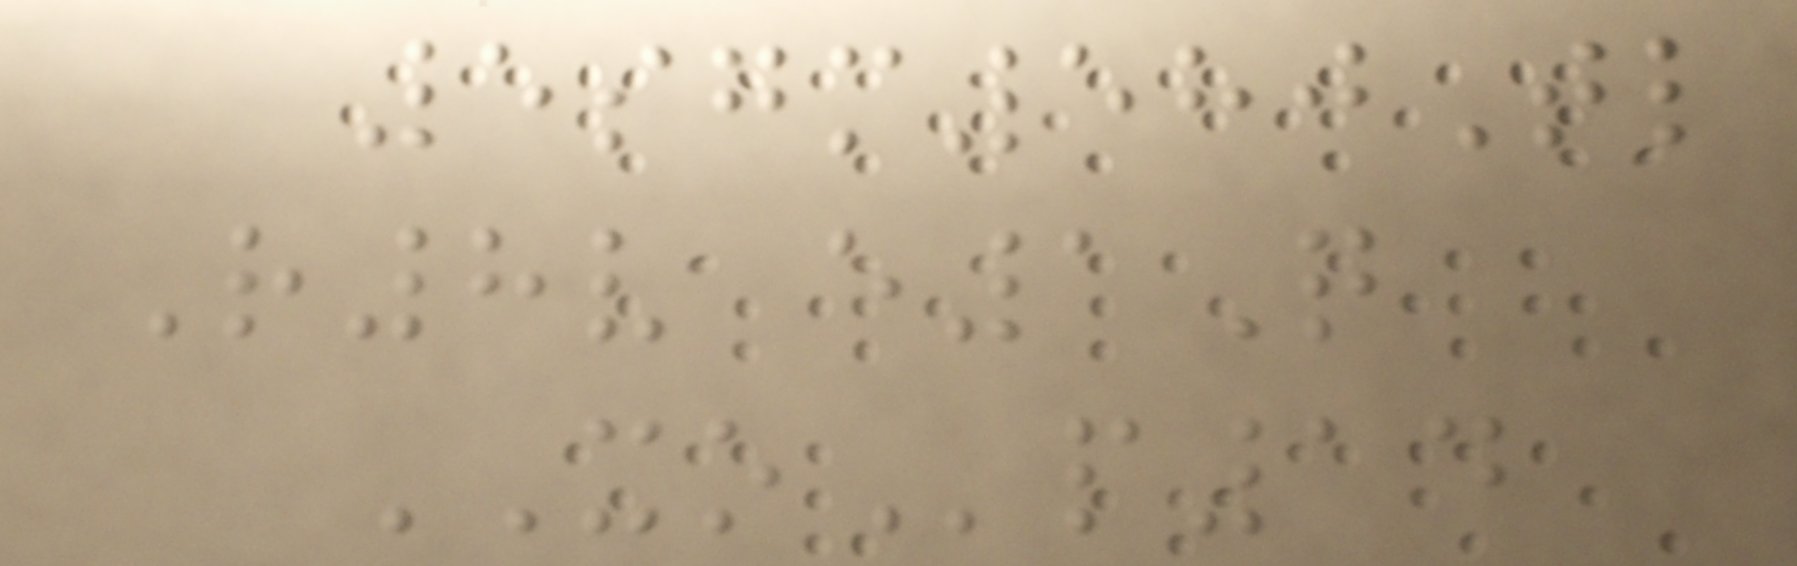5sgm580Tl
R8v e1Q
XOp14
